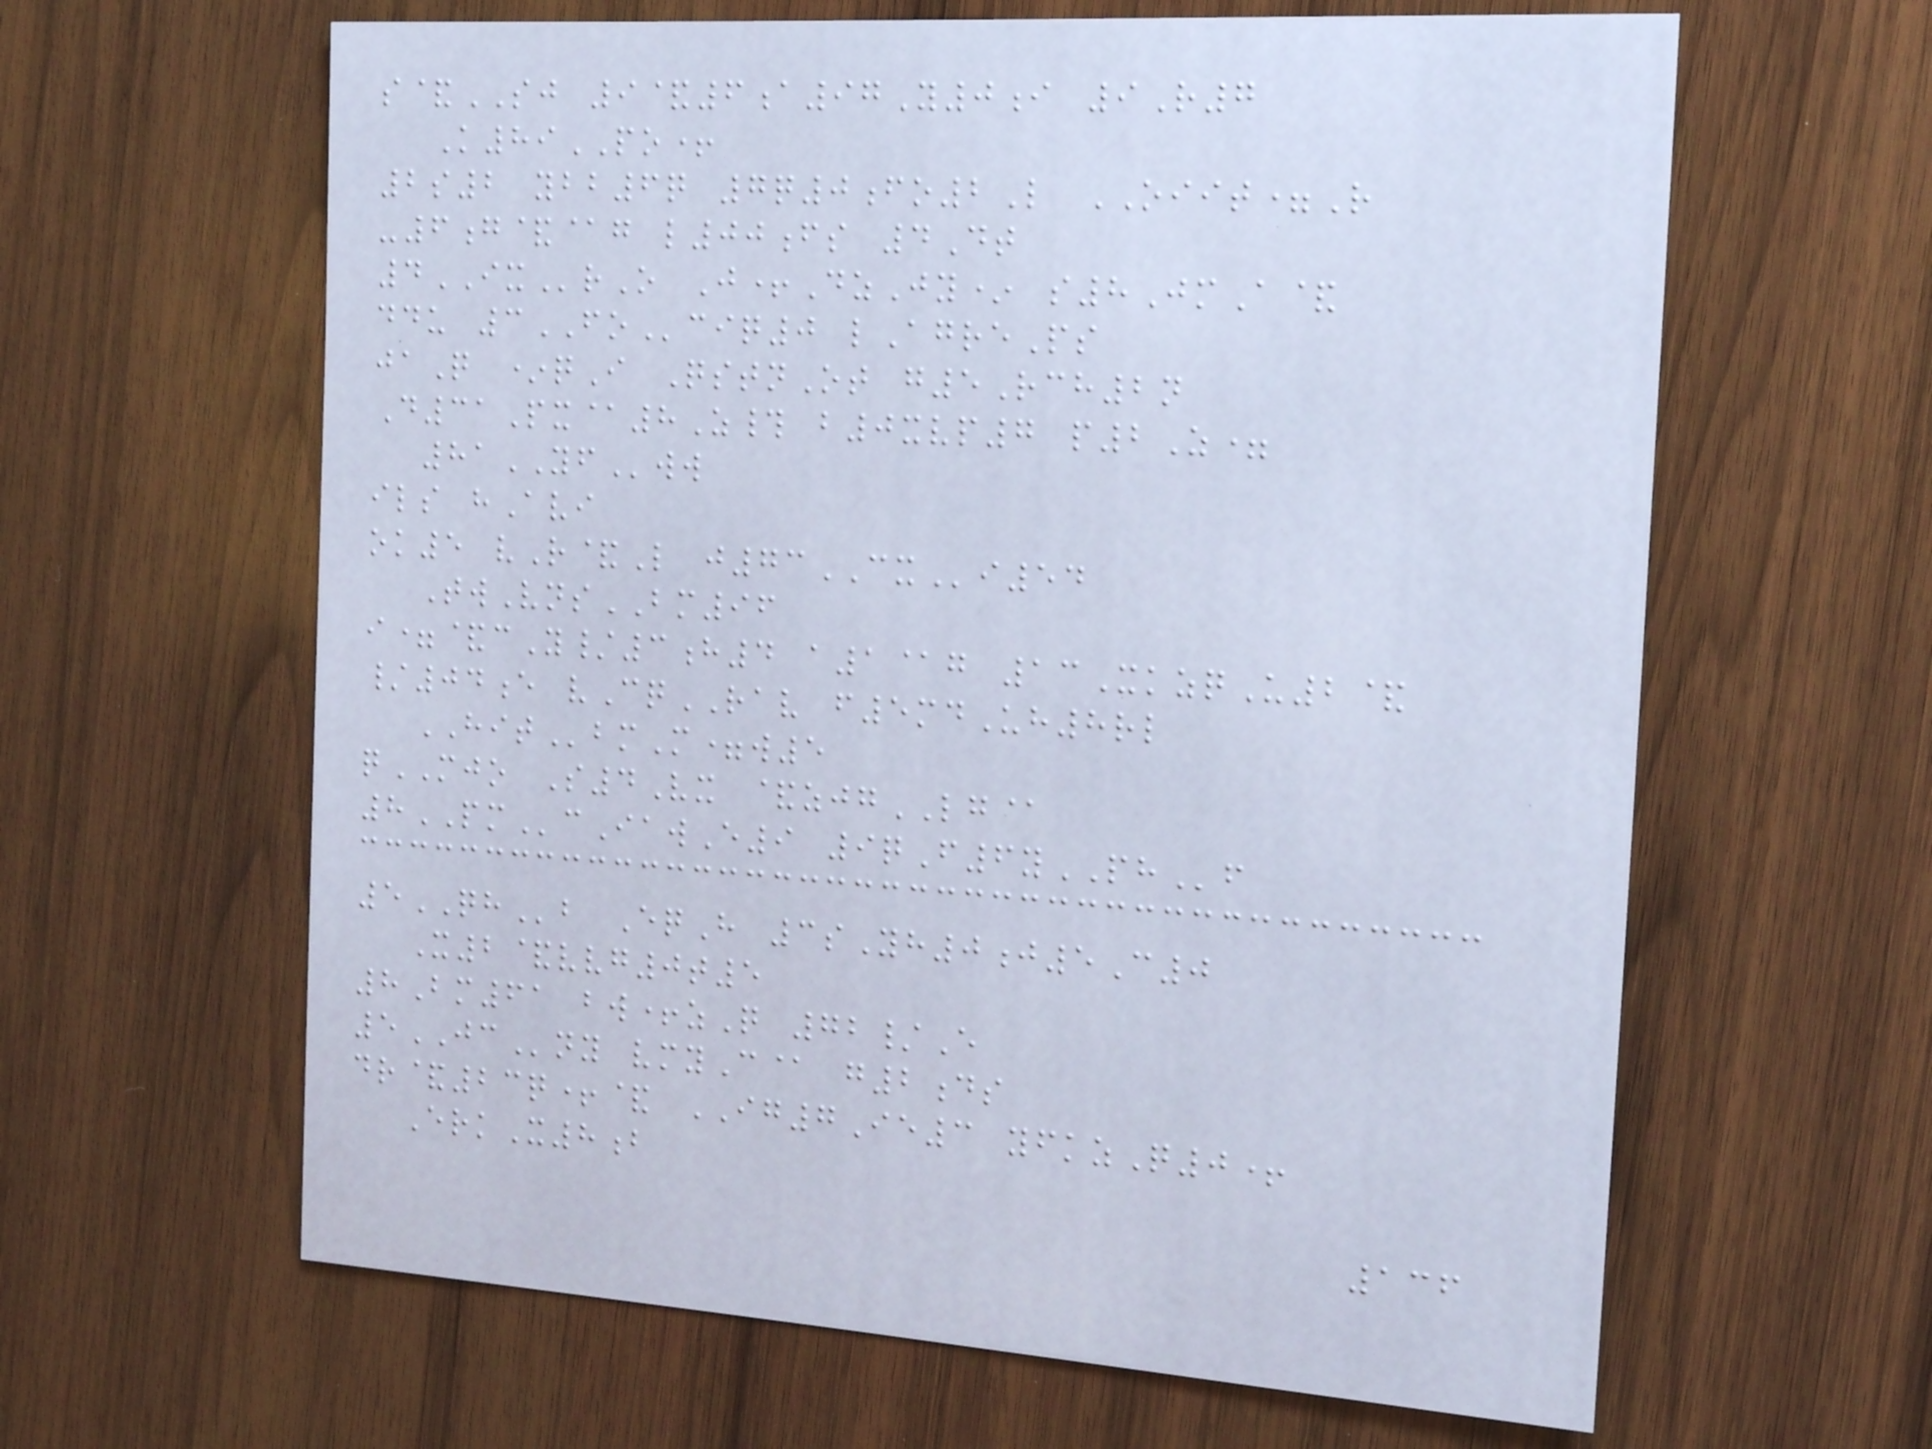s&SJ 9&6a97Y0i 9R7
K89PO+
2s2 ybb6q 7q0fo2L OIIT=R
-6g&@g l00fs 4Dt
4IXrO J+DzJy* s8JmA&
ddu 3FOciq0 lAgrePs
jaQ *qI QstnOt g5Rch2n
D31Px@8Z# b0xvp7 p2Z=
81YFww
ils hAvi
ok5 vR&L j73CXi54
TwVnsBM96
i=&cY/3h4 a1@g 13XkzqU2&
/04e vCqRAV f5mdUh8rl
HITbmM=w5
qMJO S4Vx &zjgLG@
8PMcIawE9 9qF6yPHf
5QHb EqH 3sYh0j5C0
X2&vvg0t5
8Bm61 bw+zQ 72/E
5JCny vmyC@ g2ds
dr&23q+& IG7Ie3 yfkzQ0+
ErkX8b
136
